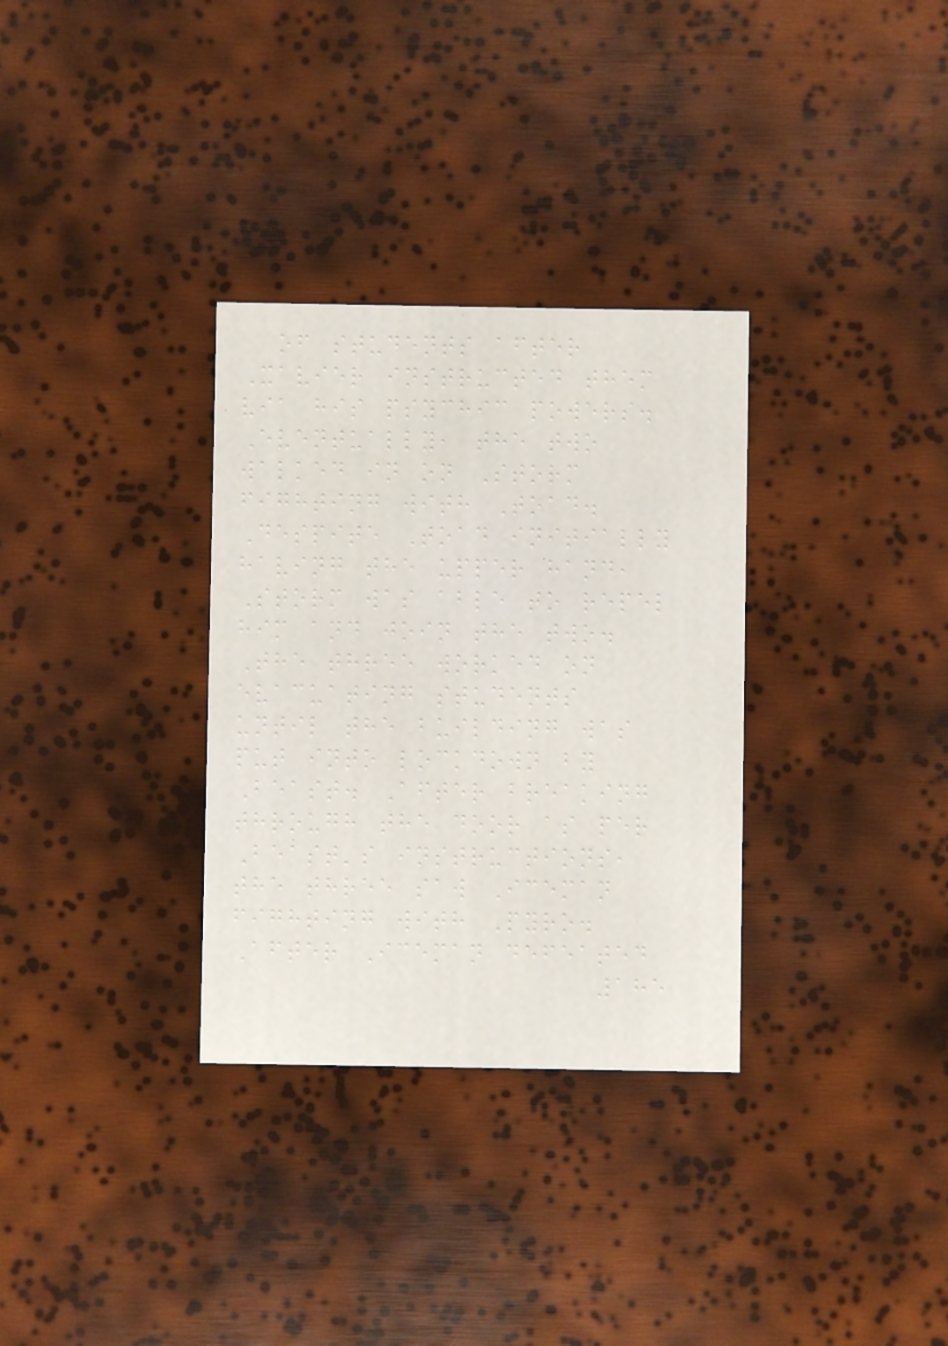of students after
Xavier instructed them
via his psychic powers.
Eventually, the two
walked in on Storm
fighting with Toad.
Despite Toad initially
having the upper hand,
Storm was able to repel
him and join the two.
The three worked on
evacuating students
until the building was
put into lockdown by
Beast. After breaking
through the door as per
Beast's instructions,
the three saw Iceman
fighting with Pyro.
After Iceman defeated
185
